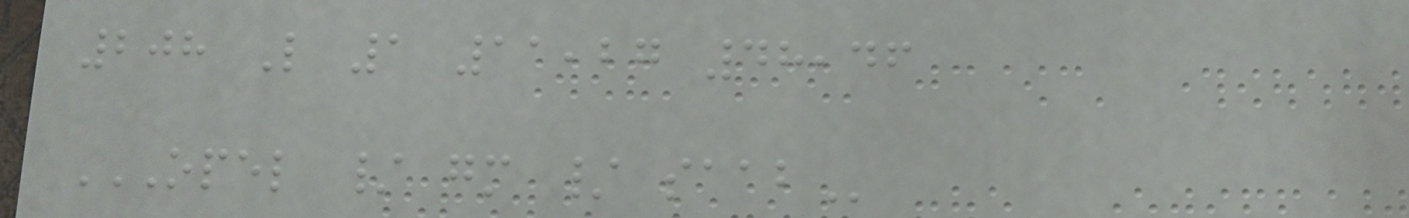208 L 1 11,27 48,46
OPEL / GM / SAAB
